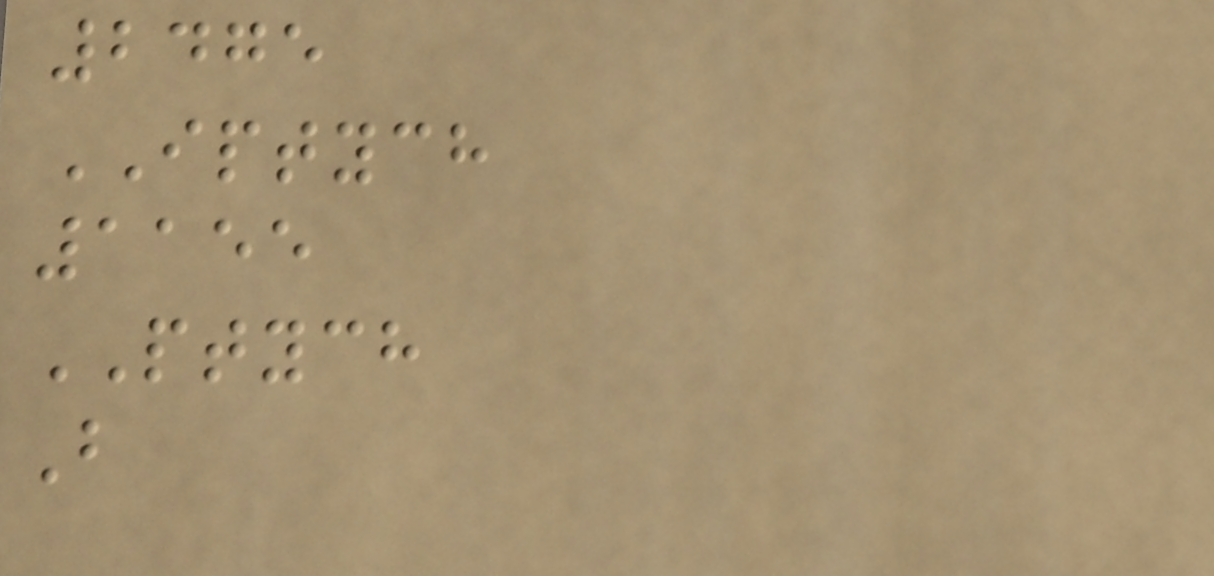2475
IPTYCH
1155
PTYCH
B
